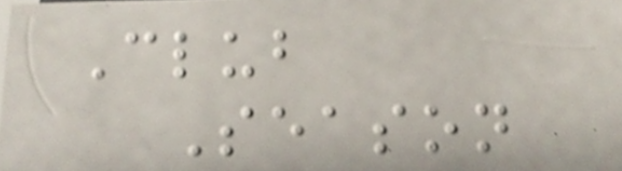Club
Season
